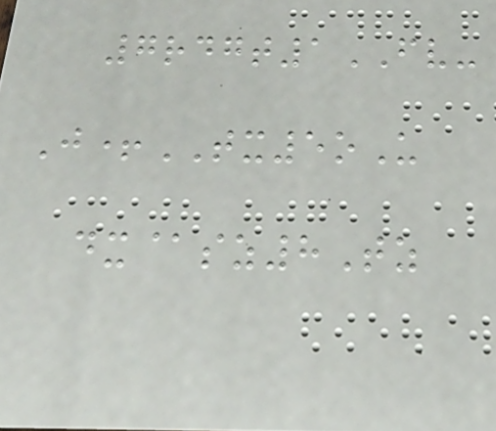7rdgt1FV-
J+TX5oU
dx@sz8Tz
